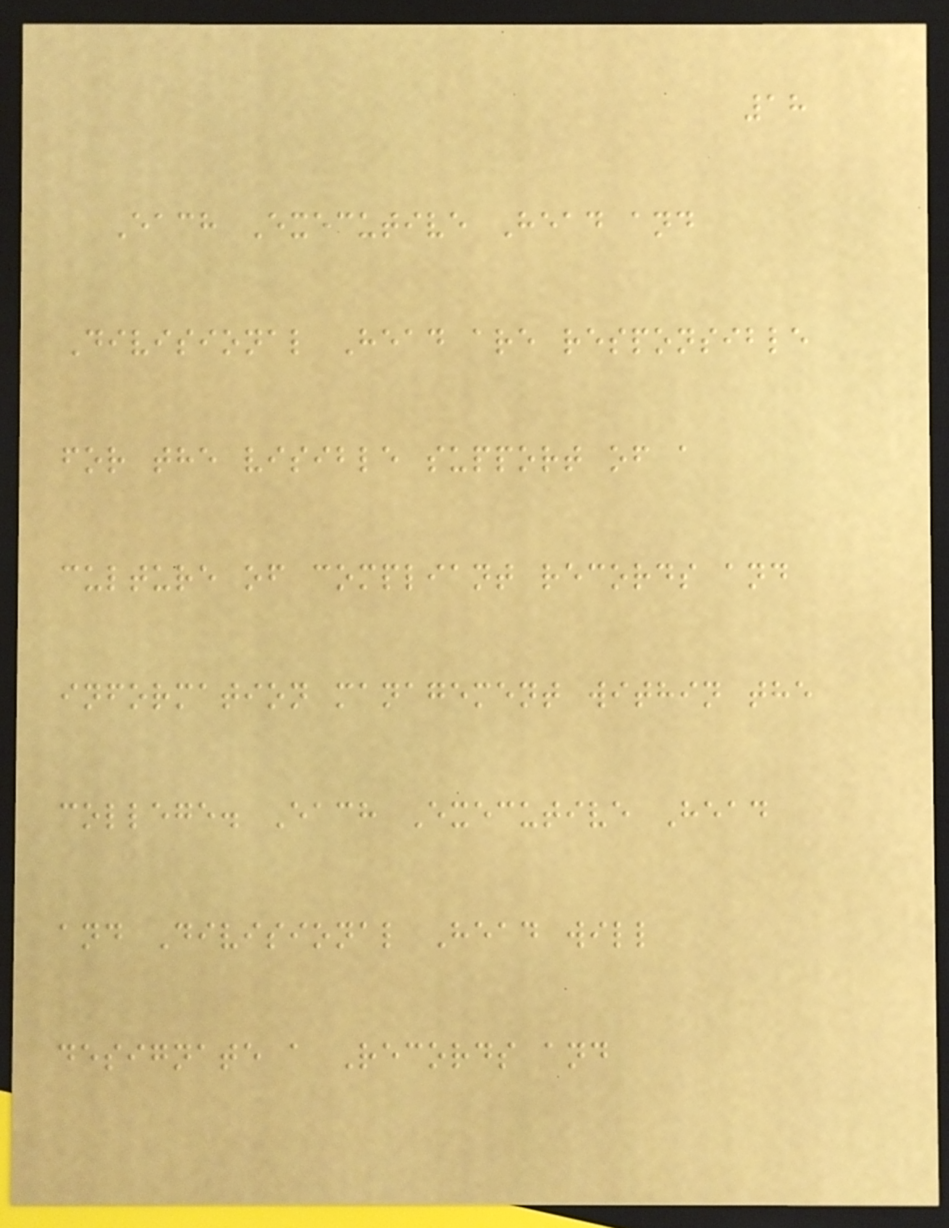18
Each Executive Head and
Divisional Head are responsible
for the visible support of a
culture of compliant records and
information management within the
college. Each Executive Head
and Divisional Head will
designate a Records and
